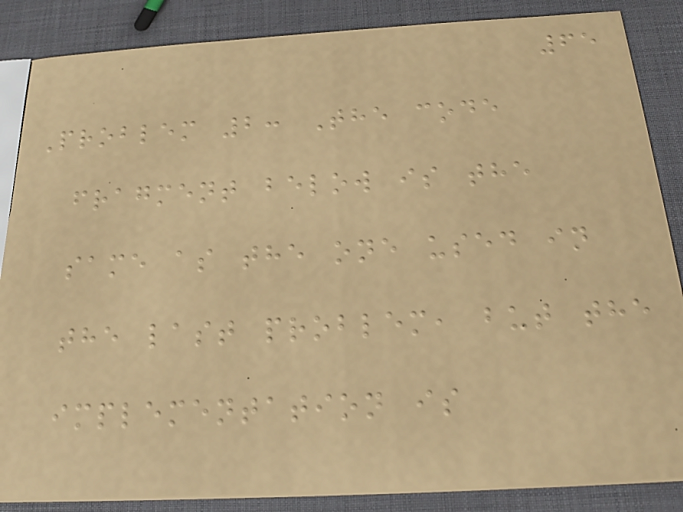65
Problem 2: The code
fragment below is the
same as the one used in
the last problem, but the
implementation is
